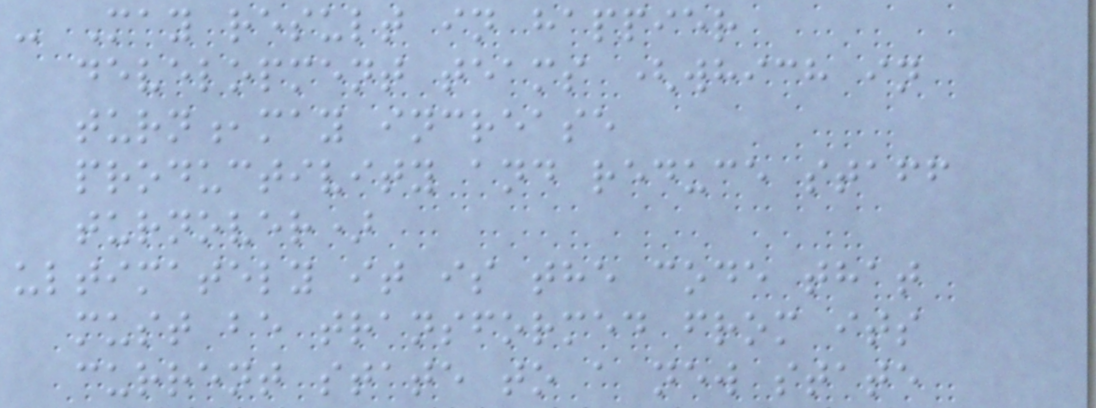- May result in happier
development teams (which in
turn,may increase
productivity and reduce staff
turnover)
ultimately it is the code that
must be transformed from its
current state to a new state
